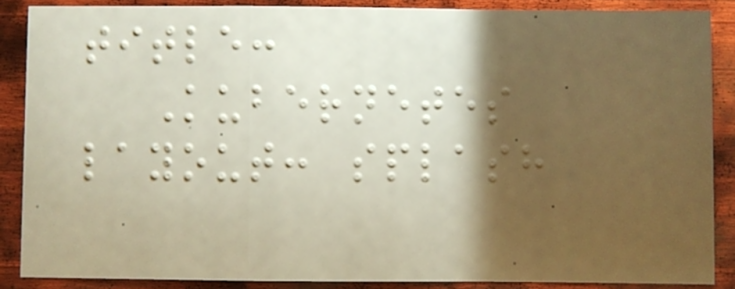title:
Kubernetes
layout: splash
